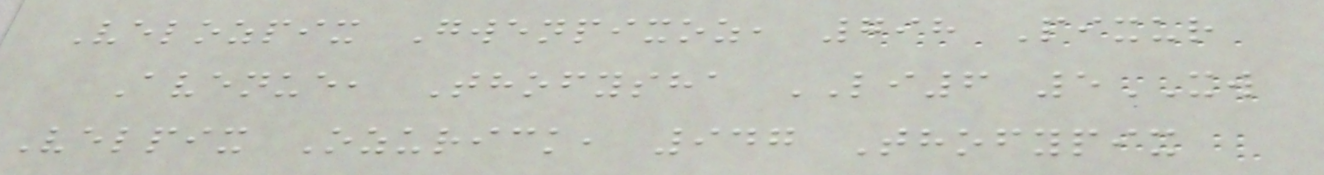Velozpix Gwenpixoz, 798 Pixur
Avenue, Thofysha LI6 5XW
Velpix Ozurick, 947 Thofypix
